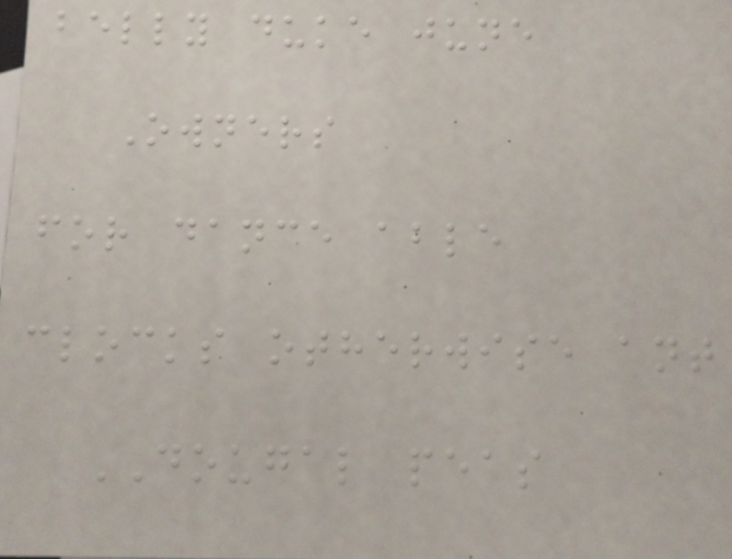belly duke june
Owners
for dance able
clocks otherwise ant
DOUGAL peas
